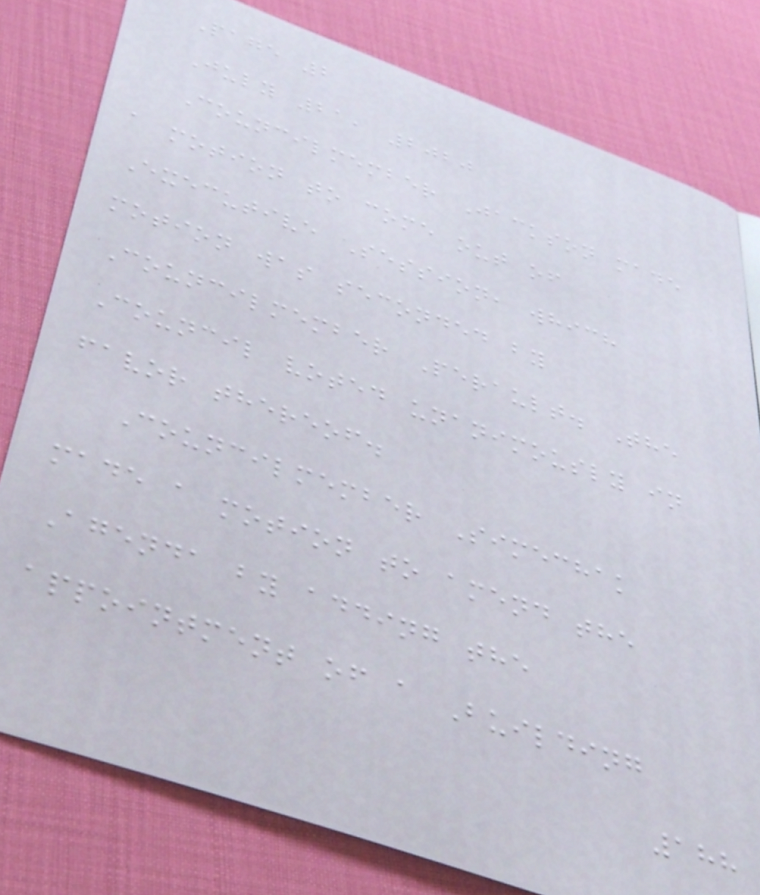Page 2
July 21, 2020
Councilmember Jackson made
a motion to come out of
Executive Session, which
motion was seconded by
Councilmember Perault. The
Council voted unanimously in
favor thereof.
Councilmember Simechak
made a motion to amend the
Agenda by adding the
appointment of a Building
188
